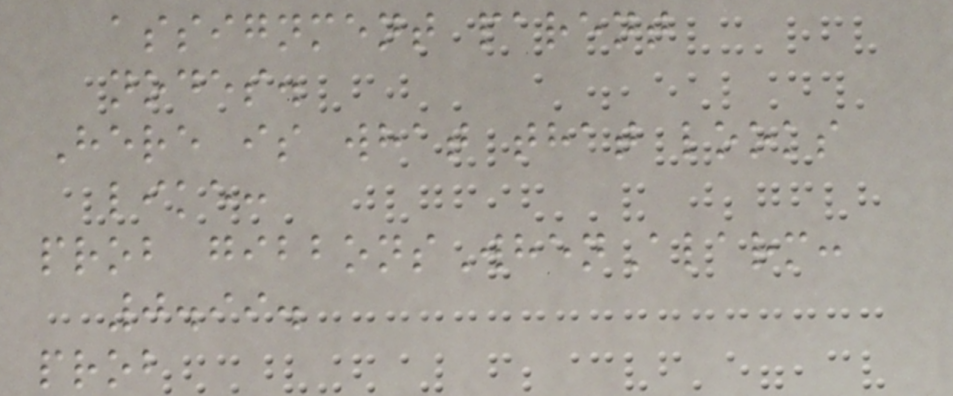assignment parent
nodes.
Here is what that looks
like:
prob gibbonsWhenAlarm:
0.99.
prob
